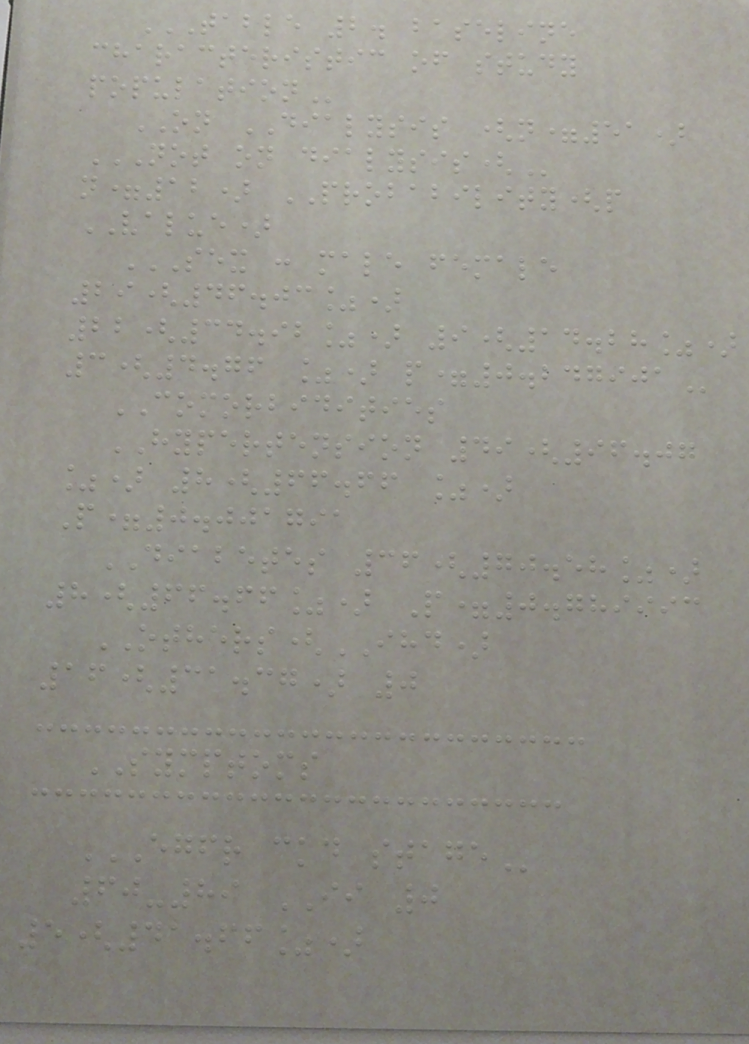TABLE 2. BASELINE
CHARACTERISTIC OF STUDY
POPULATION
ON DIALYSIS (n=51)
NOT ON DIALYSIS(
n=12) PROBABILITY(p
VALUE)
SEX : MALE FEMALE
29(46.03%)
22(34.92%) 9(14.28%)
3(4.76 %) P=0.247901
COMORBIDITIES
HYPERTENSION 49(96.07
%) 8(66.66 %)
P=0.001791
DIABETES 36(70.58%)
8(66.66%) P=0.789993
OTHERS(IHD)
16(31.37) 0
SYMPTOMS
EGFR CKD STAGE
60-89 II 0
5(41.66%)
